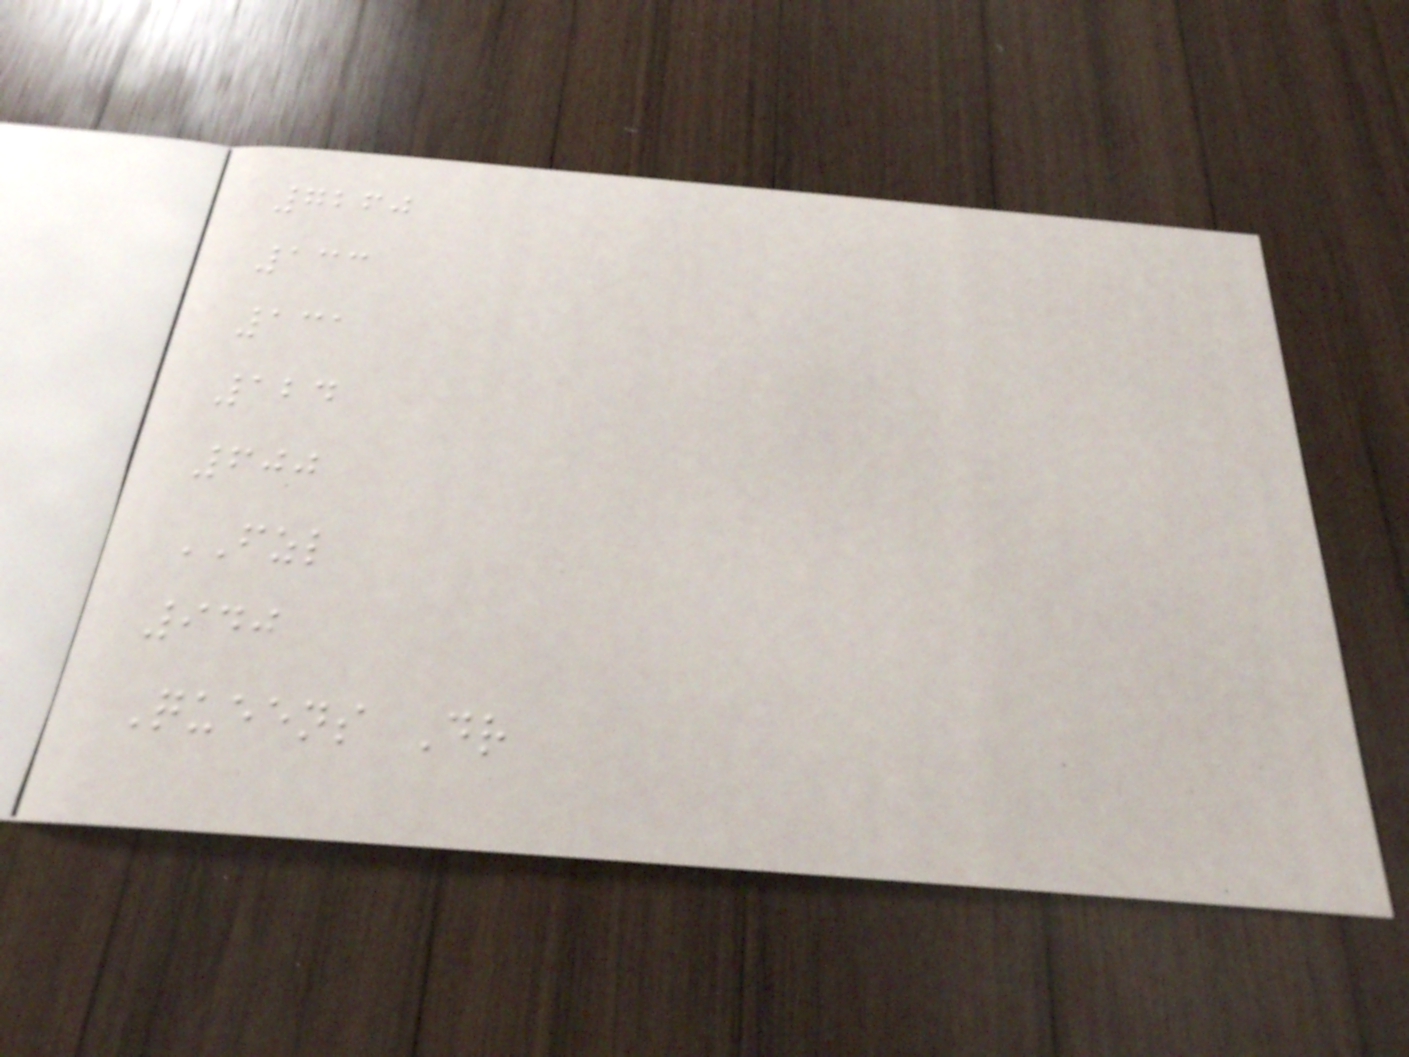7260
133
131
124
600
FZL
940
Queens Dr
